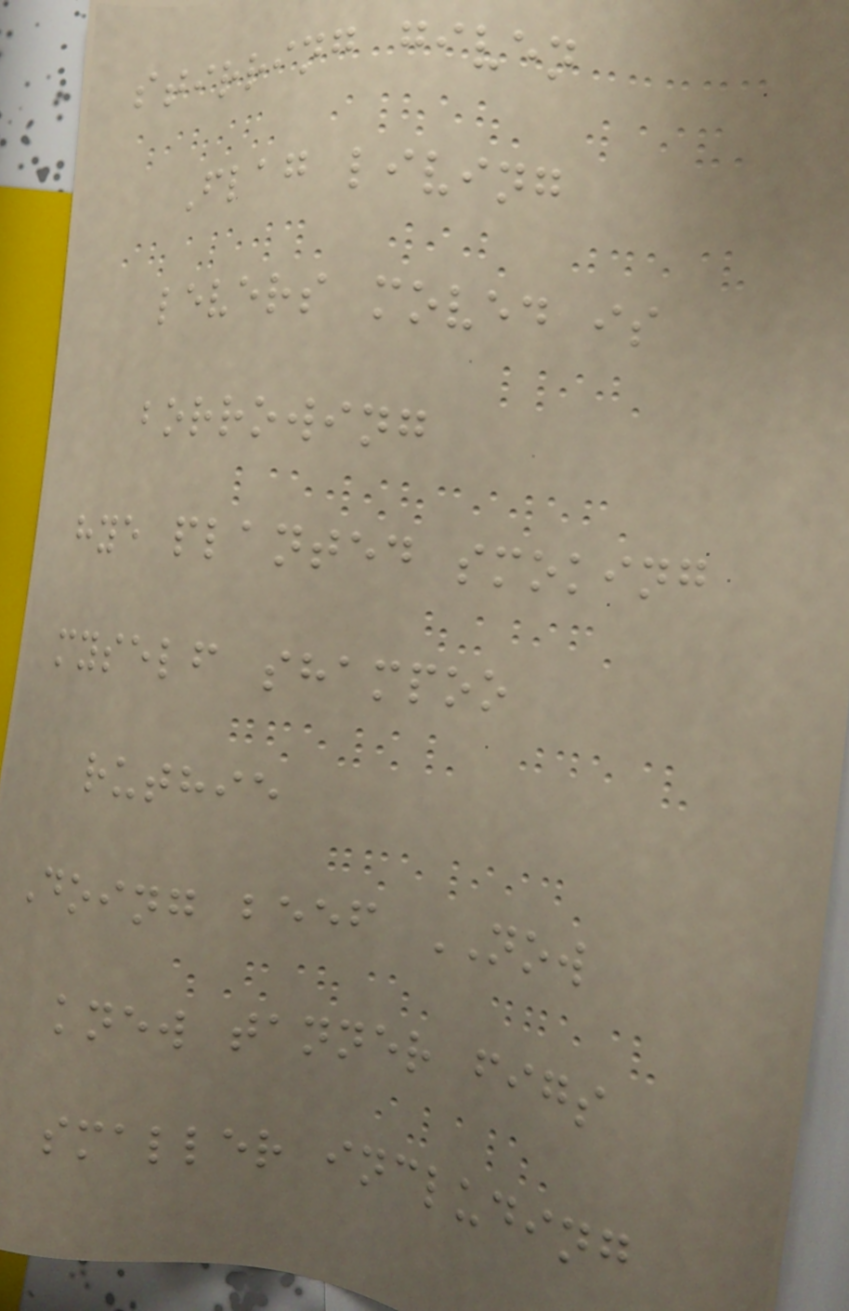stirring given
Flag living
levers moved is
borrowing
hye planted smoking
myself shampoo
ruthie
Doing beef NOW
knew tanner figs
smaller including
